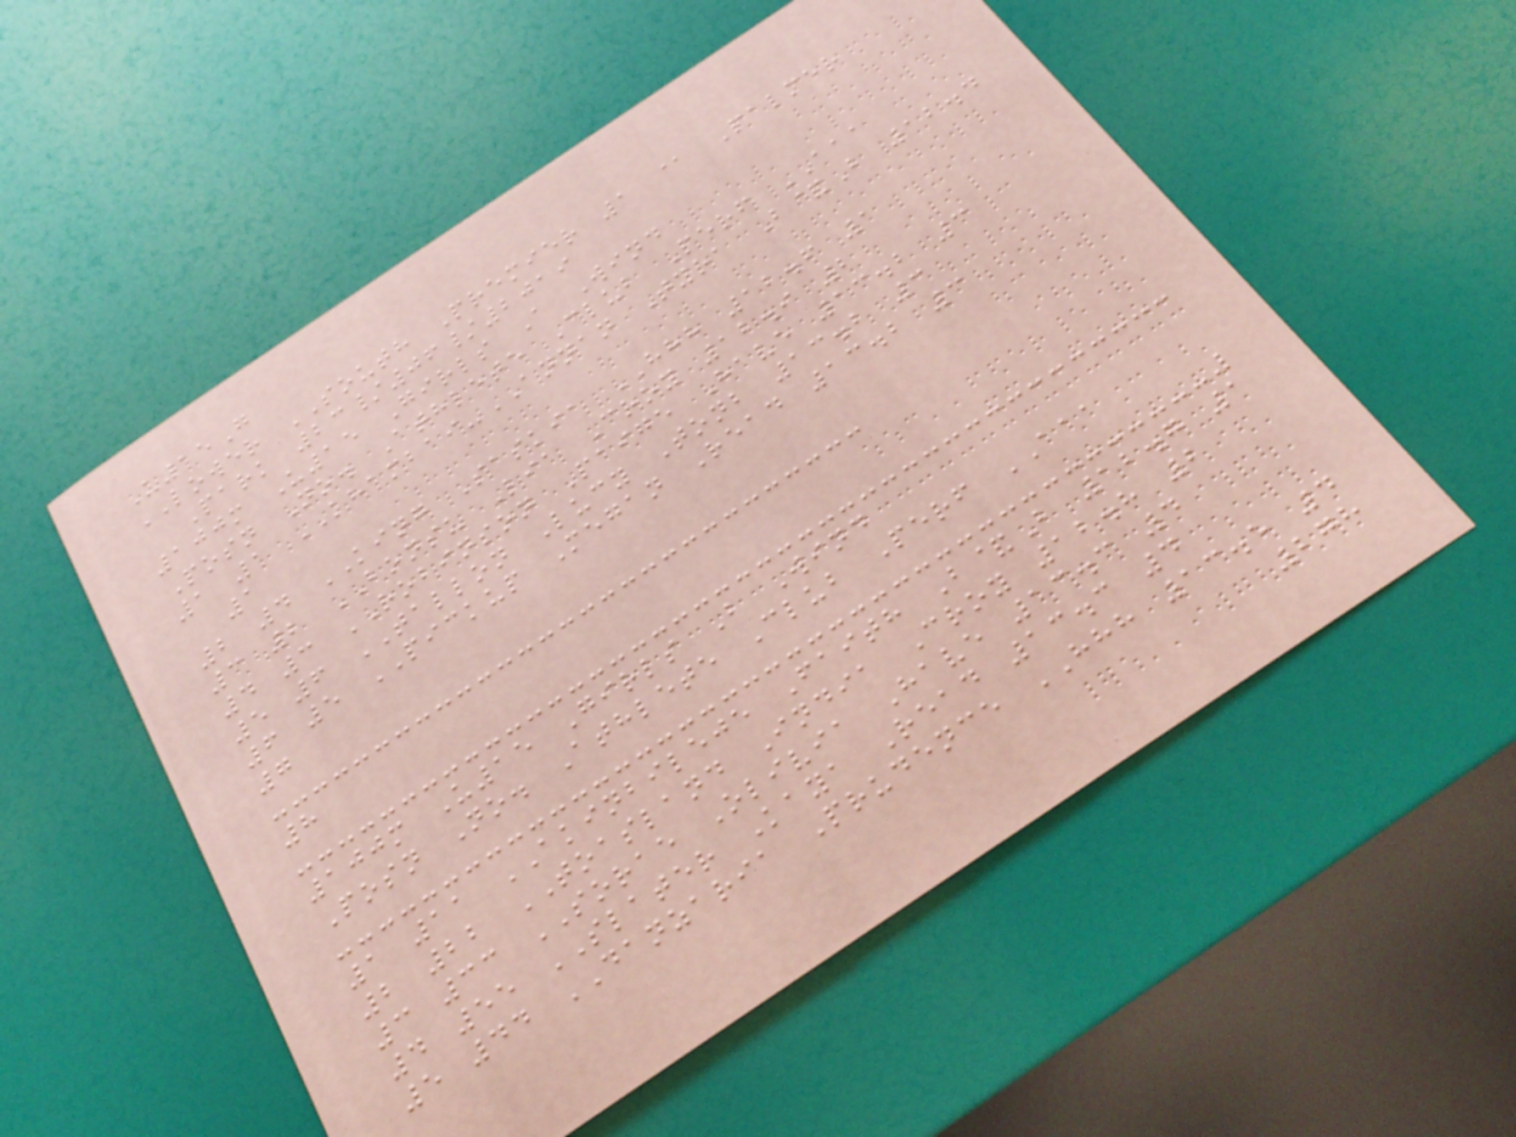U15G
LOWER SOUTH Premier 1 @ Palmer
Park 23/06/2019
100m U15 Girls A Wind
Posn No. Athlete Club Perf AAA
1 1 KHAMBAI-ANNAN Tyra B&B 12.4
1
2 4 KING Saskia HHH 12.6 1
3 2 BONSU Lia Croy 12.9 2
4 3 ROBINSON Paige Have 13.2 3
5 6 TALLON Lucy Tonb 13.2 3
6 5 PICKUP Megan Read 13.2 3
7
8
100m U15 Girls B Wind
Posn No. Athlete Club Perf AAA
1 11 AKINBILEJE Faith B&B 12.7 1
2 22 TOASLAND India Croy 12.8 2
3 33 SORAE Olivia Have 13.3 4
4 55 SLATER Kaya Read 13.3 4
5 44 DANZARIA Prudence HHH 13.5 4
278
